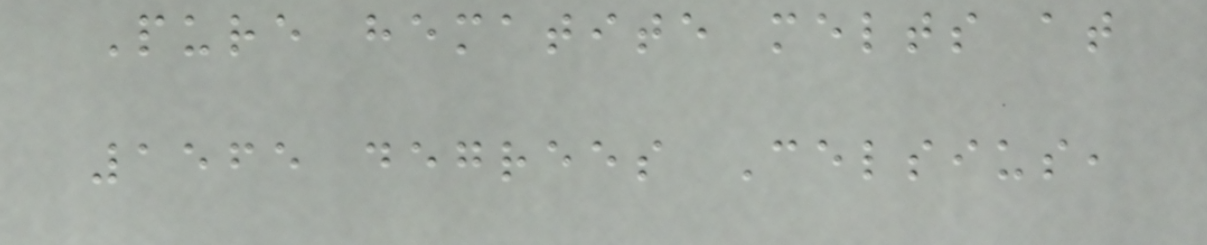Pure hematite melts at
1565 degrees Celsius,
